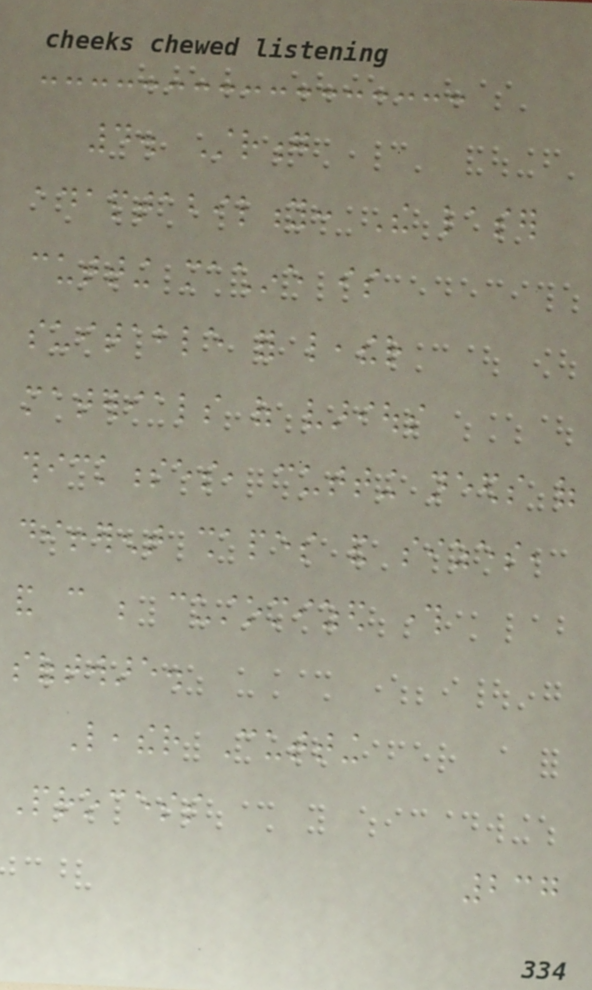4. Strong
adaptability: The laser
cutting machine is
suitable for leather
materials of various
thicknesses, cutting needs of
different shapes and sizes,
and can be customized through
software.
Leather Cutting
Process
237
